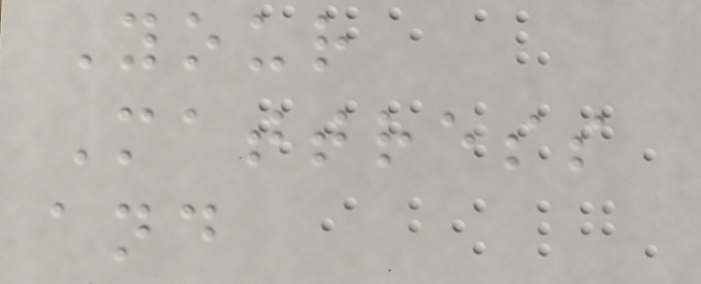Your
Mattress
and
